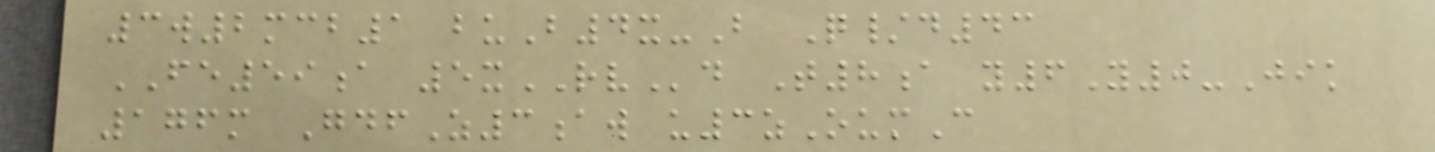3w2mcb1 buB4x-B Q/d43
FE59a 5xRVd T8a y6Y0-Jik
176m GdfZ3aw u3zOumC
